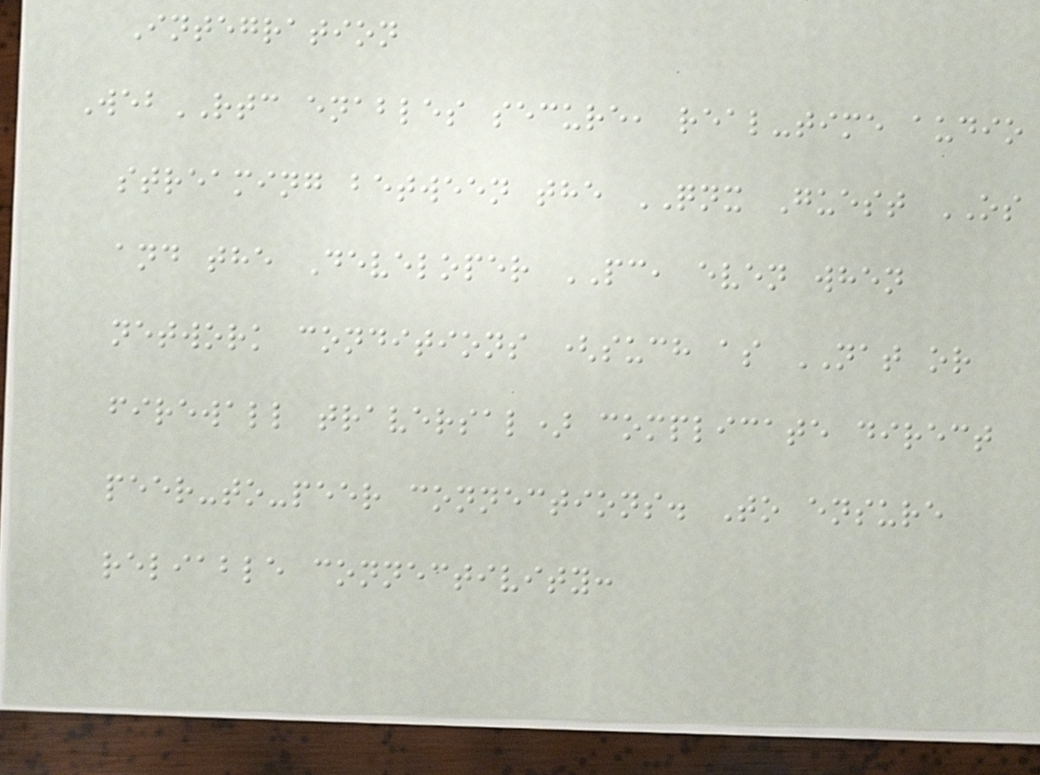Integration
WebRTC enables secure, real-time audio
streaming between the QNX Guest OS
and the Developer PC, even when
network conditions (such as NAT or
firewall traversal) complicate direct
peer-to-peer connections. To ensure
reliable connectivity:
